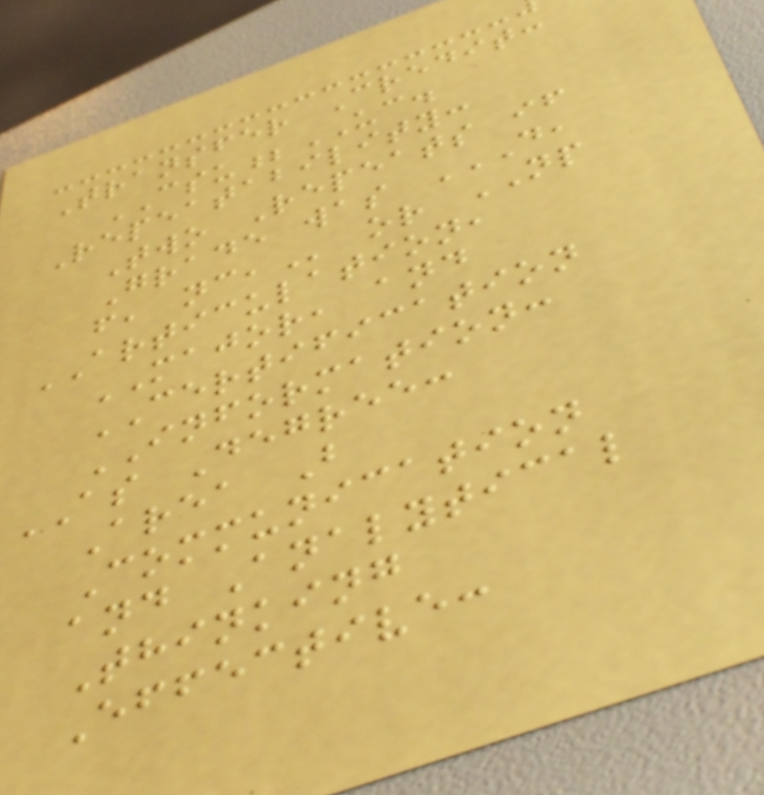Transfer Credit:
CSU;UC.
Repeatability:
Two Repeats if
Grade was D,
F, NC, or NP
ARTICULATION,
MAJOR, and
CERTIFICATION
INFORMATION:
AS Degree:
Area B
Communication
and Analytical
Thinking
Effective:
